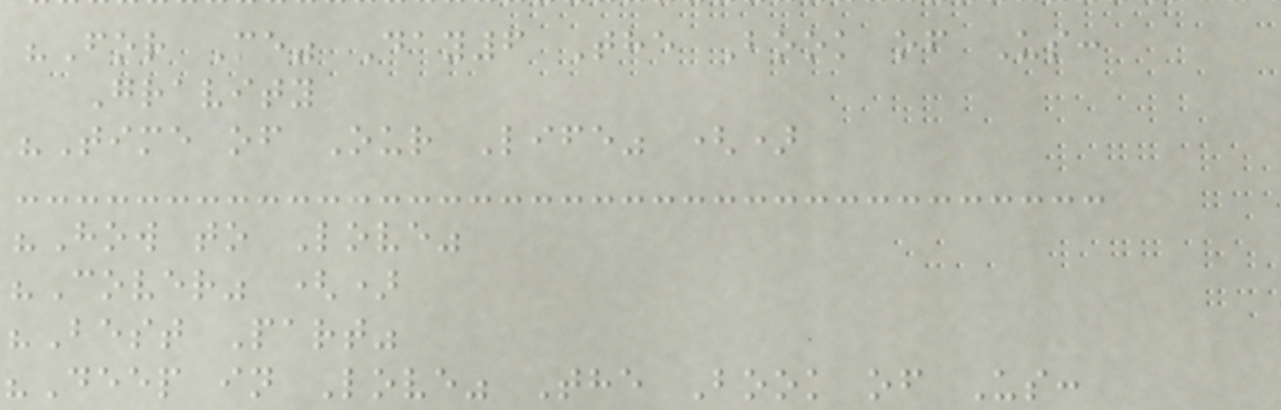"For Me" Day6 The Book of Us:
Gravity
"Time of Our Life" ()
"How to Love"
"Cover" ()
"Best Part"
"Deep in Love" The Book of Us:
